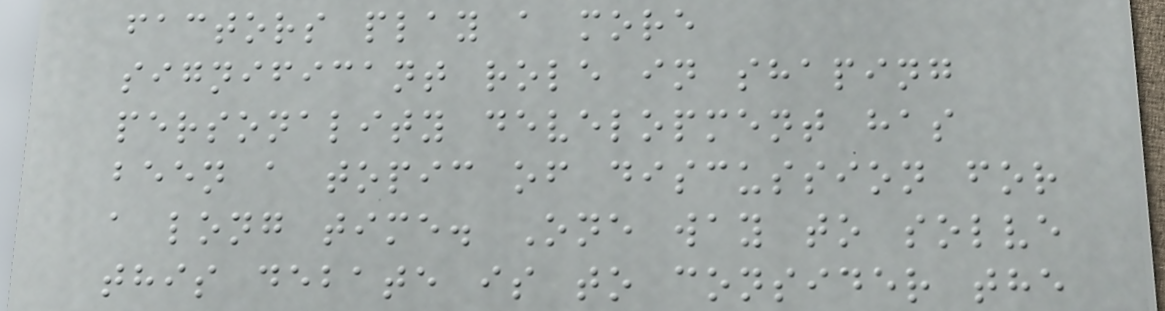factors play a more
significant role in shaping
personality development has
been a topic of discussion for
a long time. One way to solve
this debate is to consider the
